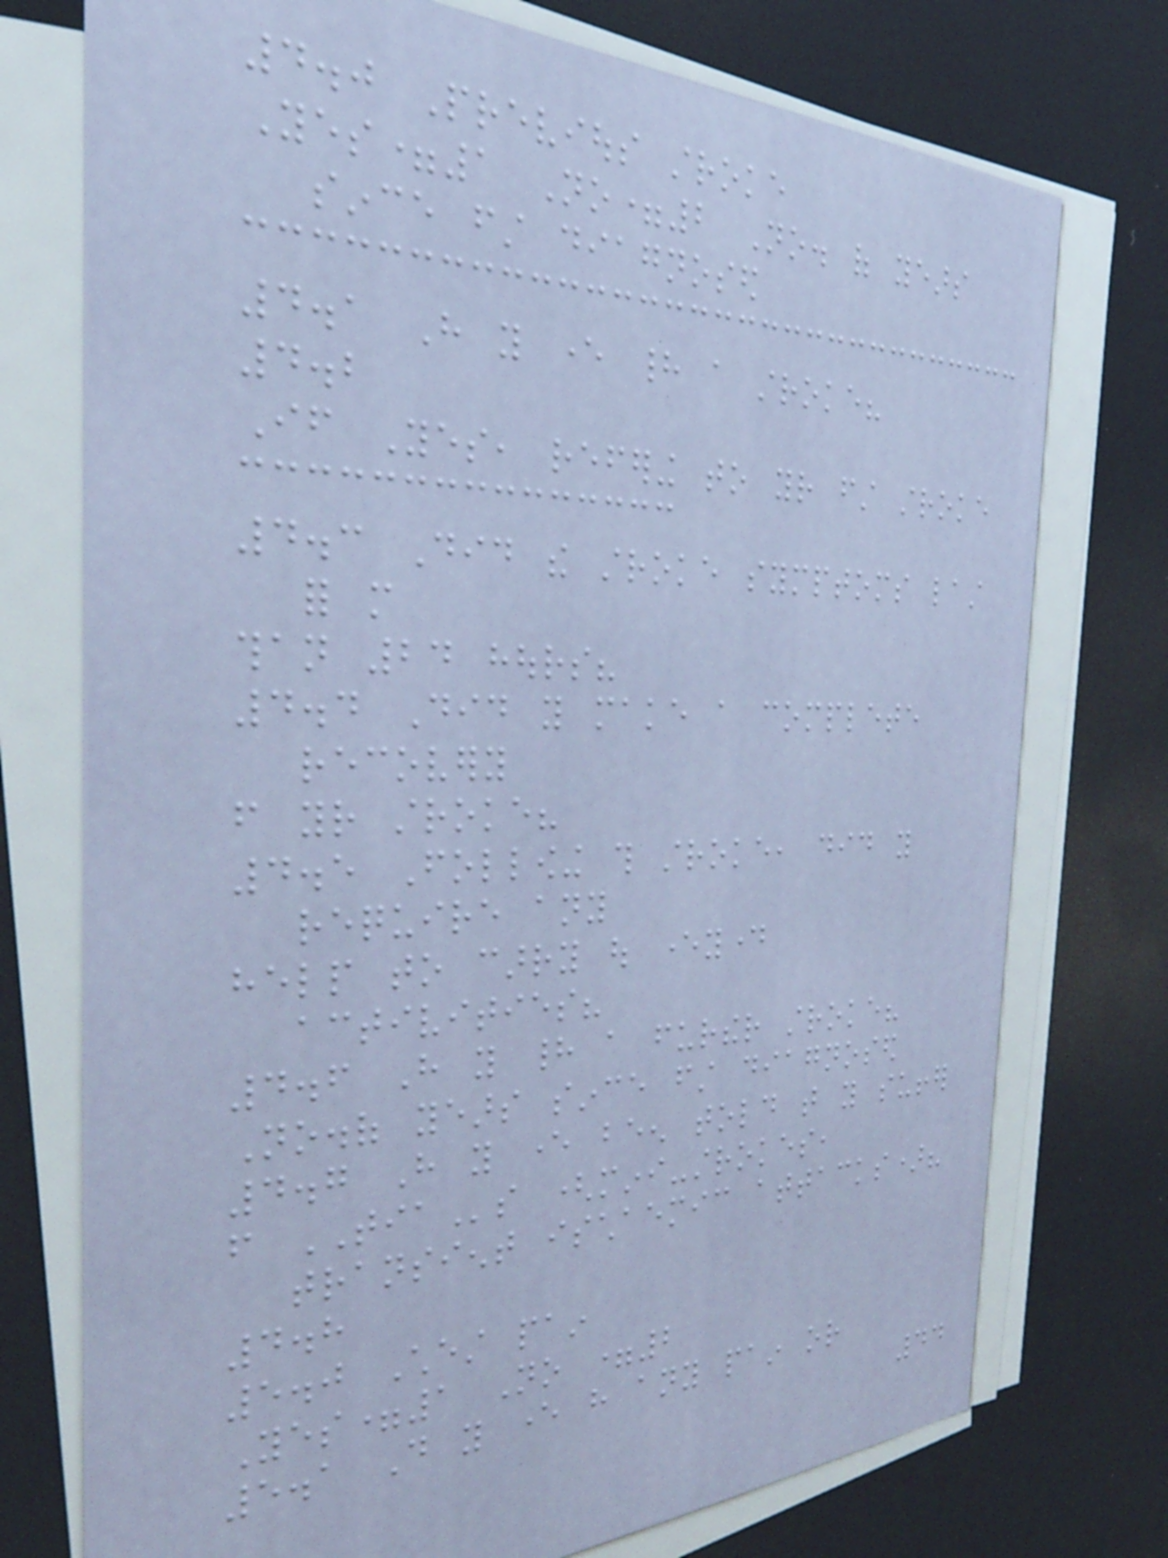4.0 Previous stroke
Yes=1 No=2 No. of years
since first diagnosed
4.1 Have you ever had a stroke?
4.2
If Yes, refering to your first stroke
4.3 Did the stroke symptoms last
for more
than 24 hours?
4.4 Did you make a complete
recovery
from your stroke?
4.5 Following this stroke, did you
require any
help to carry out everyday
activities?
4.6 Have you had a further stroke?
No.of years since first diagnosed
4.7 Have you ever been told that you suffer
from TIAs (mini-strokes,
transient ischaemic attacks)?
4.8
5.0 Chest pain
Yes=1 No =2
5.1 Do you ever have any pain or
44
